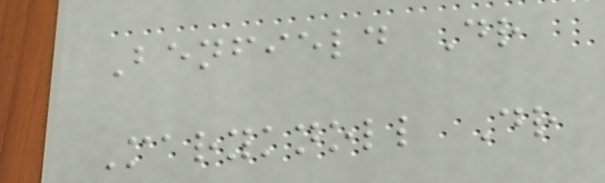Benfield Dr
Maryknoll Dr
